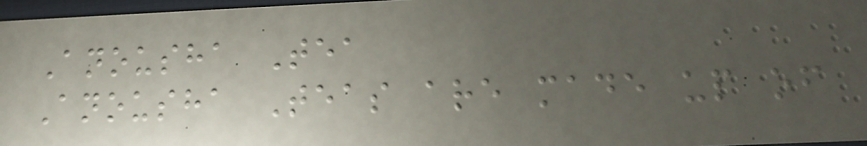Anousha Tea
Anousha Teas are made up of
